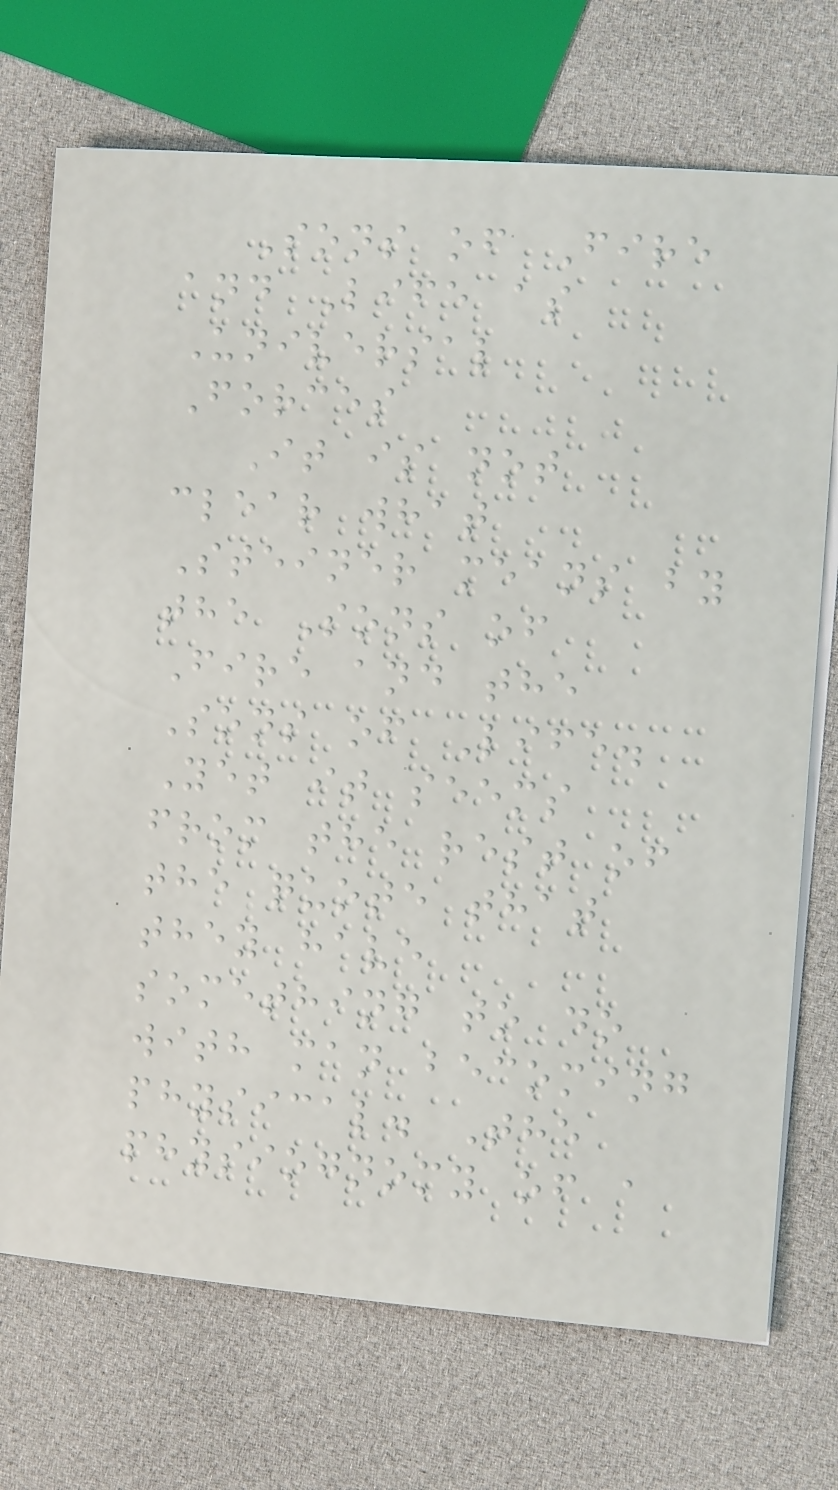Sons of Fire
and Life as
Universal
Forces
It is not
clear what
Steiner means by
the Sons of
Fire and the
Sons of Life.
Yet it seems
from the rest of
the quote that
they have
something to do
with man becoming
physical. The
physiognomy of a
